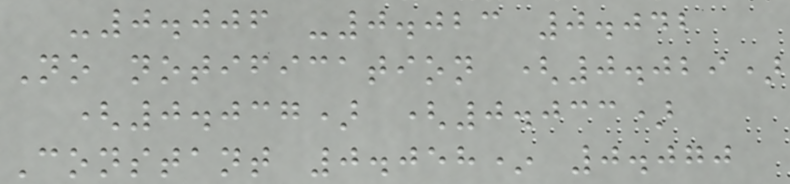-0.006 -0.023 0.042
No notification (0.029)
(0.037) (0.033)
Constant 0.058* 0.070
